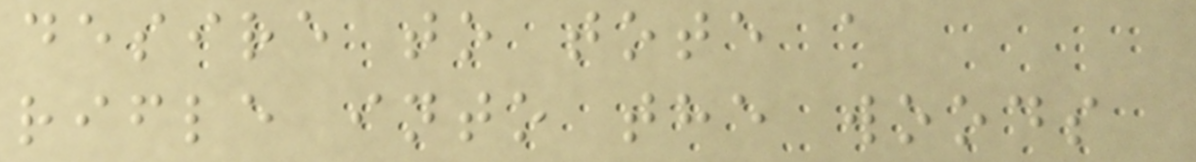desire to tote a
rifle into the woods
